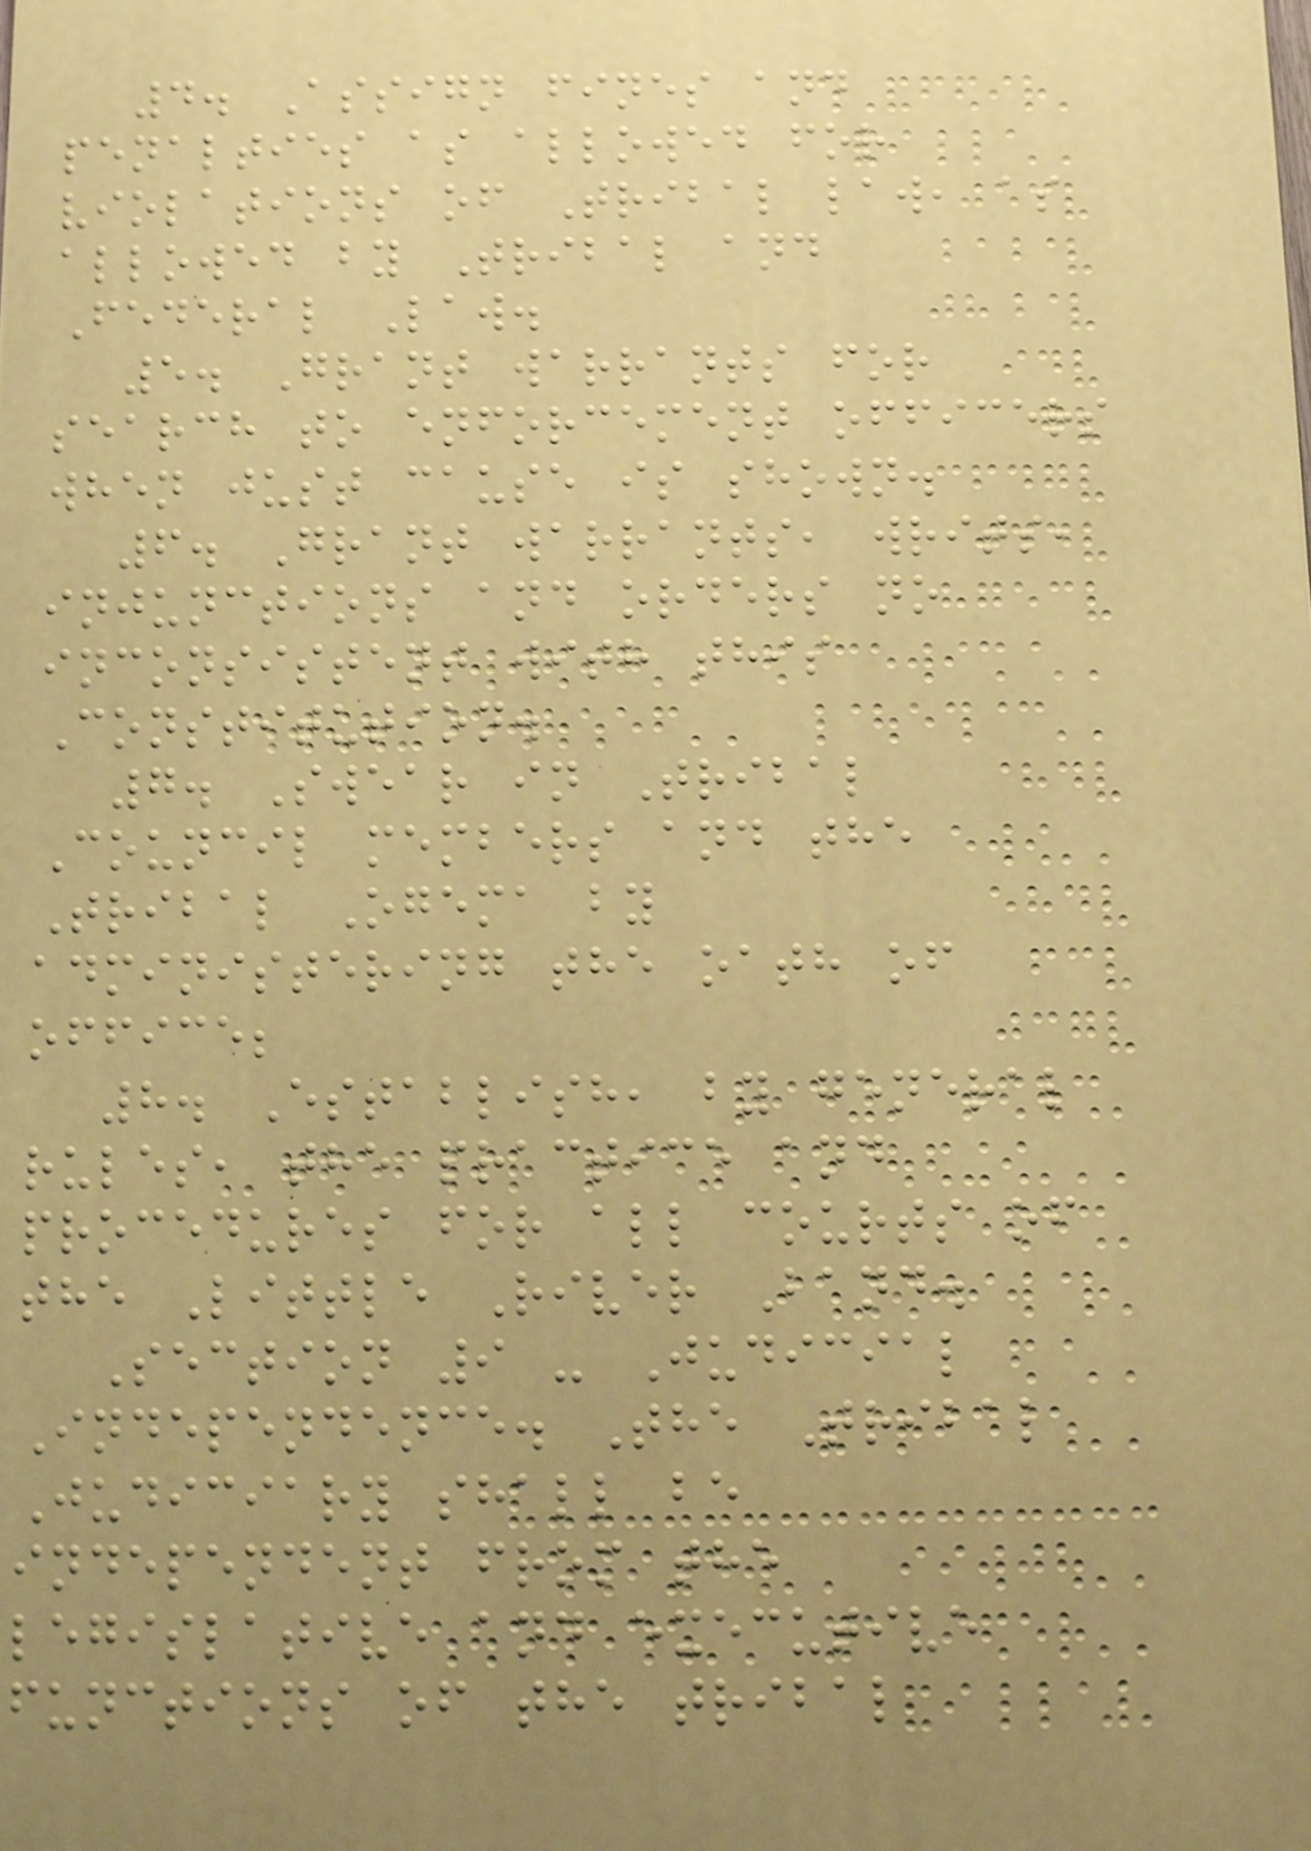4. Assign fines and
penalties as allowed for
violations of Tribal law, as
allowed by Tribal and
Federal Law.
5. Grant warrants for
search to enforcement officers
when just cause is shown.
6. Grant warrants, writs,
injunctions and orders no
inconsistent with this
Constitution.
7. Swear in Tribal
Council members and the
Tribal Ogema by
administering the oath of
office;
8. Establish, by general
rules, the practice and
procedures for all courts of
the Little River Band.
Section 9 - Judicial
Independence. The Tribal
Judiciary shall be
independent from the
legislative and executive
functions of the tribal
